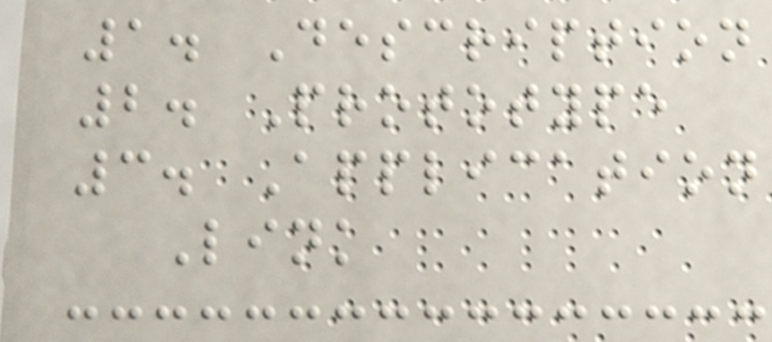1. Description
2. Prototype
3. Application
Link
